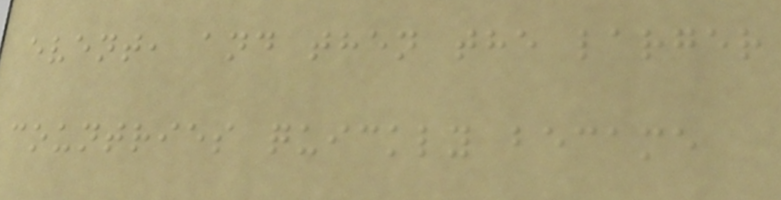event, and then the larger
countries quickly became
